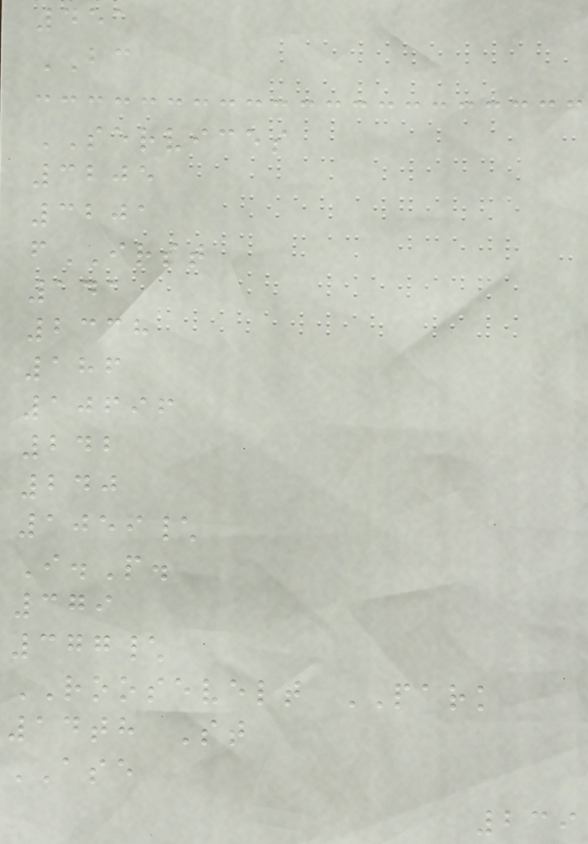451
BC
SERVICES
3205
3201
fIRST
141
2338
186
10696
242
240
1059\
I.P.
379
377\
ROOSEVELT PARK
14th St
ASE
239
